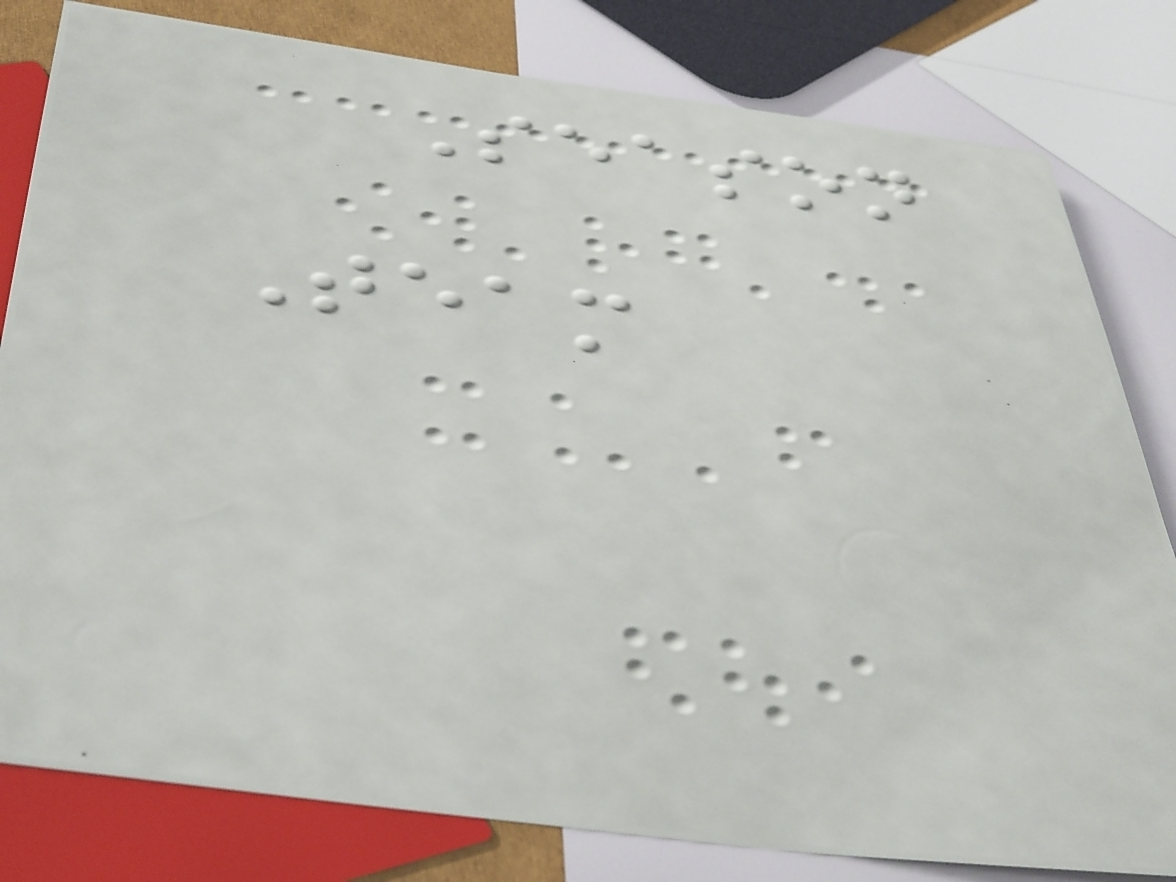Season
Team
